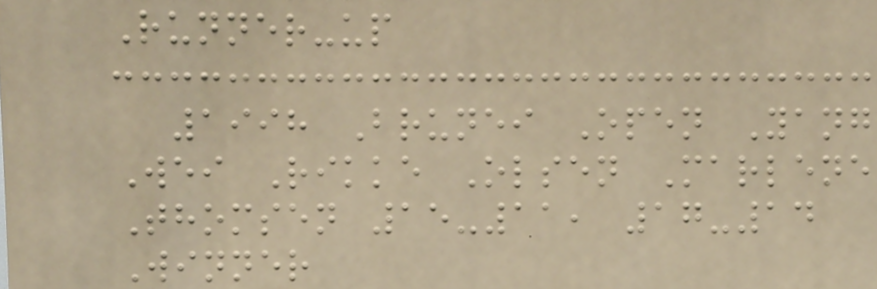Runner-up
1998 Brunei Open Yang
Wei Rikke Olsen Marlene
Thomsen 15-11, 17-14
Winner
